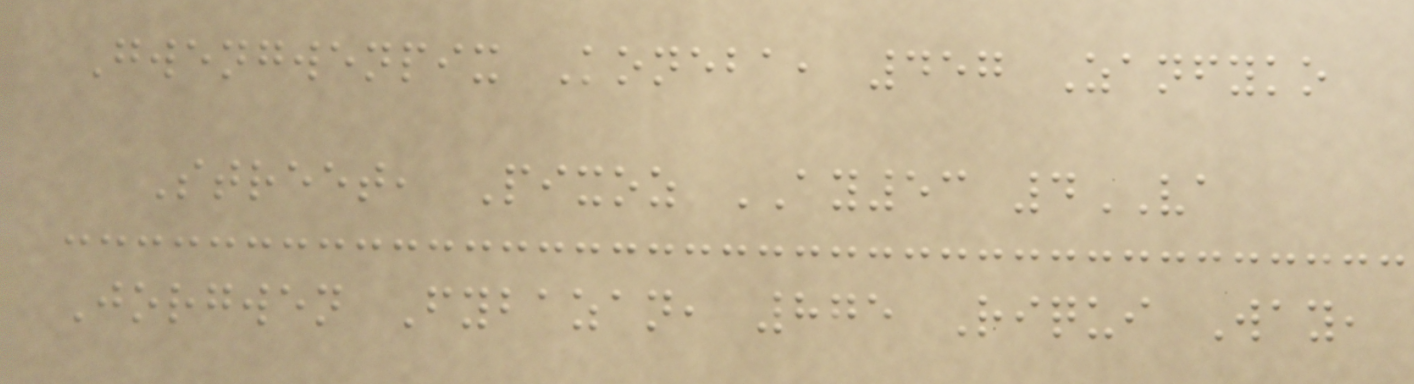Gwengwenpix Koneba, 457 Zanfyko
Street, Pixoz AY53 4VA
Jorgwen Fybazan, 875 Riqui Way,
